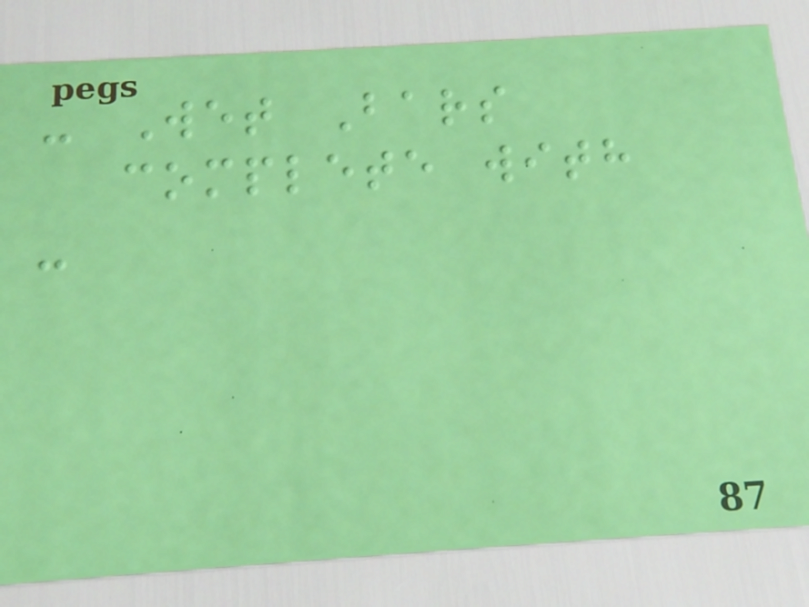- Wet Bars
complete with
-
